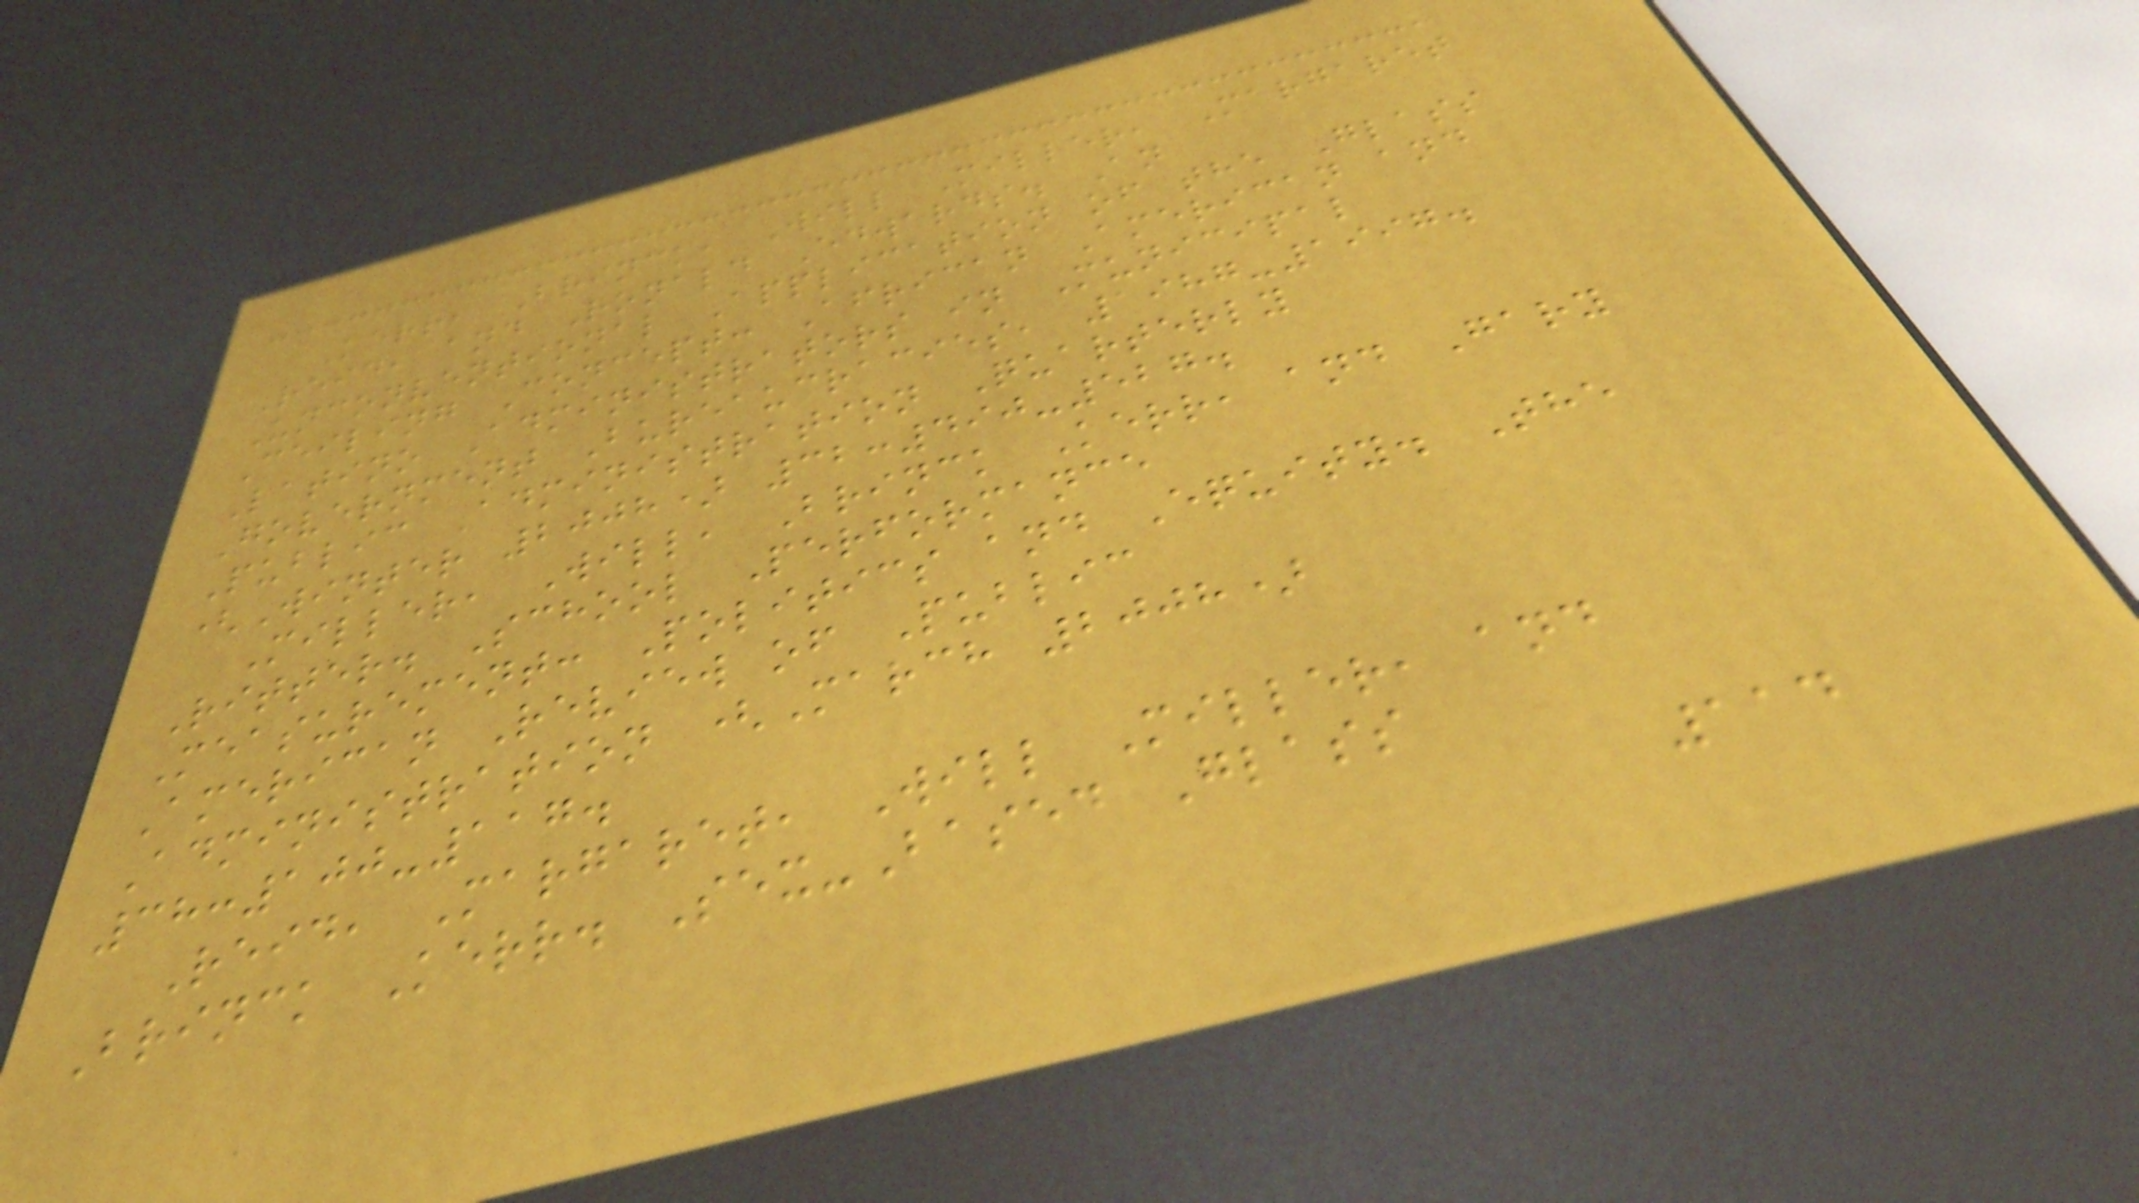Kerr, Brinck, Will Miller, Margaret
Reid, and Ronald Edwards. An
Unconventional Application of the Glass
Ceiling Concept: African American and
Latino Administrators in Municipal
Government Bureaucracies, 1987-1997.
Public Administration Quarterly
(Winter 2008) 32:490-527.
Miller, Will, Brinck Kerr, and Gary
Ritter. School Performance
Measurement: Politics and Equity. The
American Review of Public
Administration (March 2008)
38:100-117.
Reid, Margaret, Will Miller, and
Brinck Kerr. Sex-Based Glass
114
